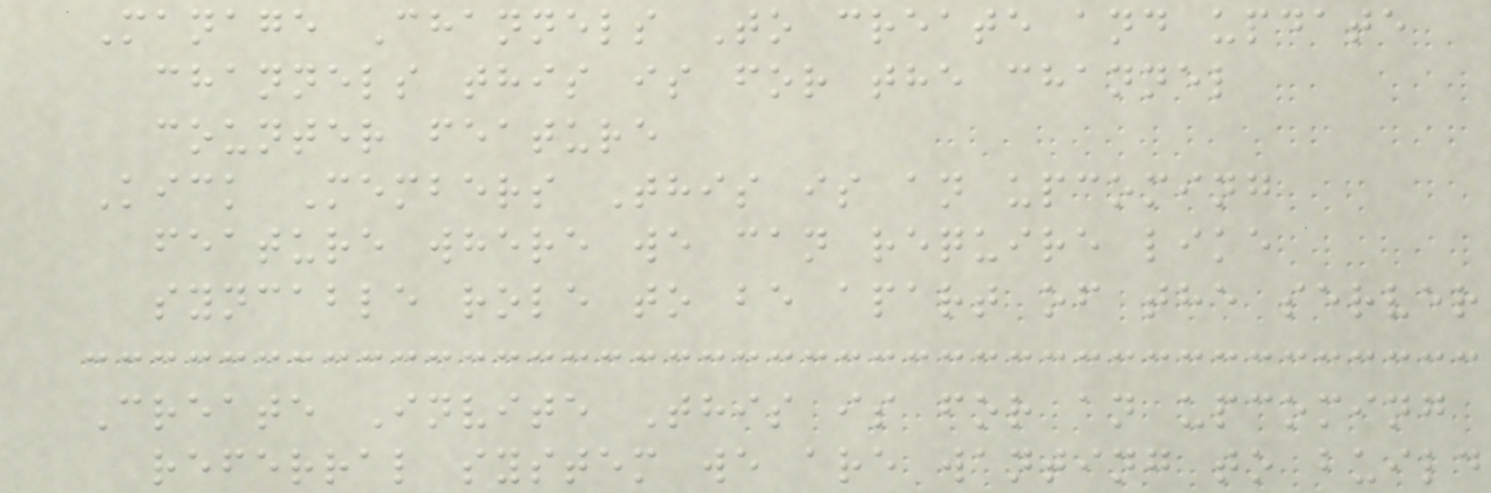Manage Channels To create and update
channels this is for the channel
counter feature
Kick Members This is an upcoming
feature where we can require like
syncable role to be apart of the server
Create Invite This is for an upcoming
referral system we are wanting to build
